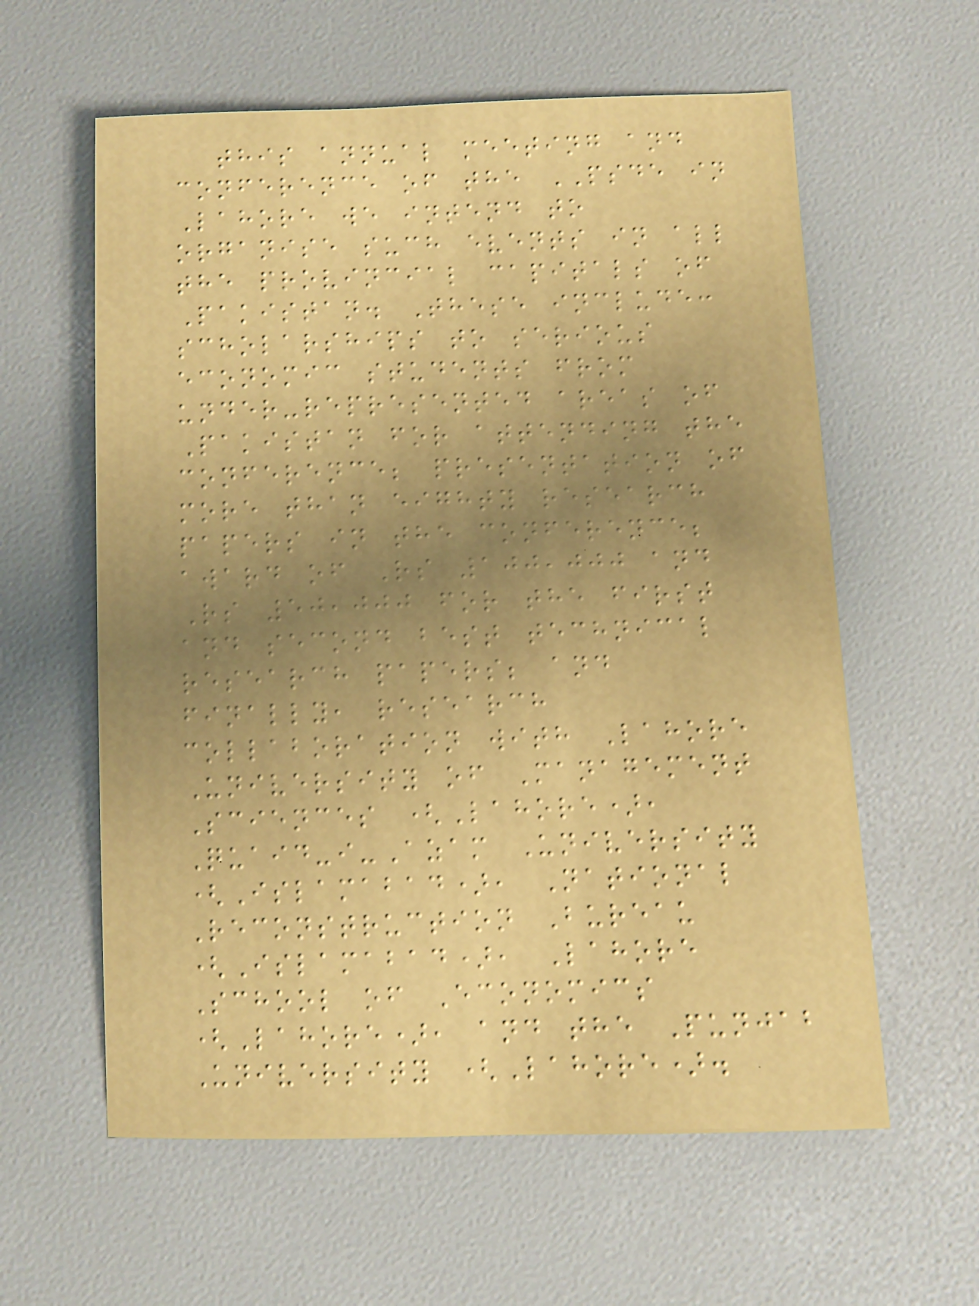this annual meeting and
conference of the PSDE in
Lahore we intend to
organise such events in all
the provincial capitals of
Pakistan. These include:
scholarships to serious
economic students from
under-represented areas of
Pakistan for attending the
conference; presentation of
more than eighty research
papers in the conference;
award of Rs 100,000 and
Rs 50,000 for the first
and second best technical
research papers; and
finally, research
collaboration with Lahore
University of Management
Sciences (Lahore),
Quaid-i-Azam University
(Islamabad), National
Reconstruction Bureau
(Islamabad), Lahore
School of Economics
(Lahore), and the Punjab
University (Lahore).
